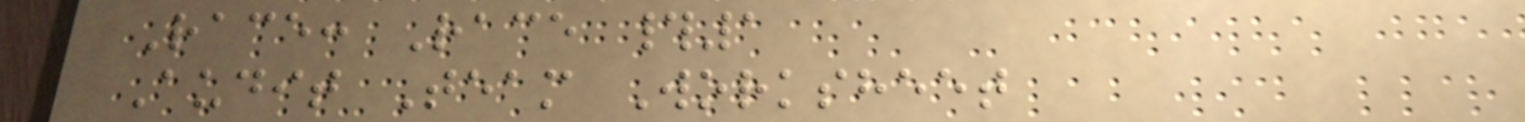Race: Race #1
Audit Team Worksheet
